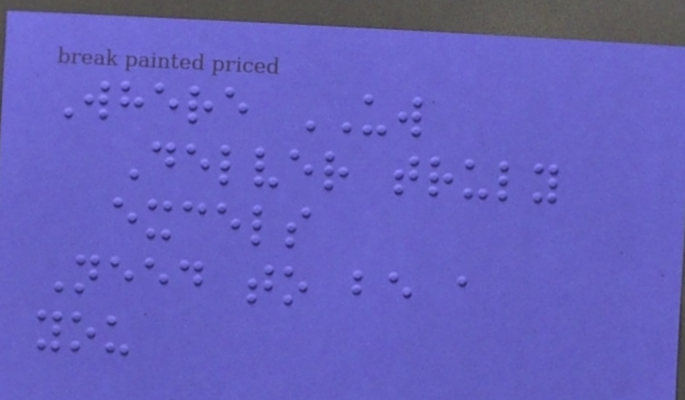Where UW
Delver truly
excels
Need to be a
you
